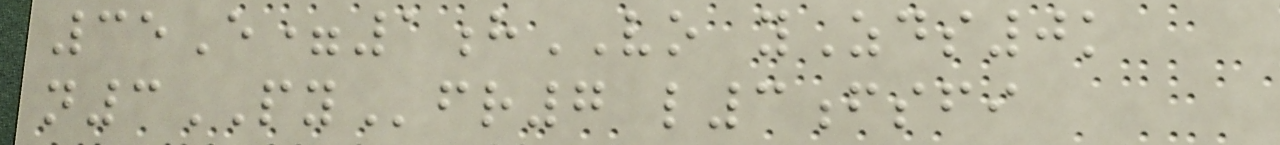35E=1hVO yZds0k
n3PYfr7 l3fsfi
